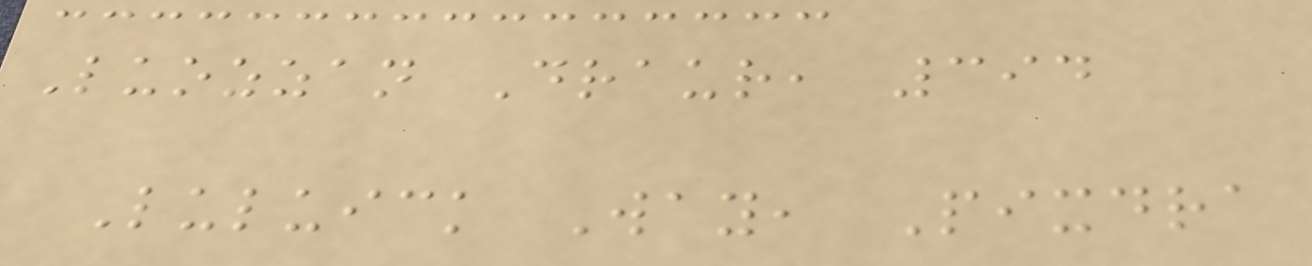Luozzan Draur, 394
Luluick Way, Pixdra
